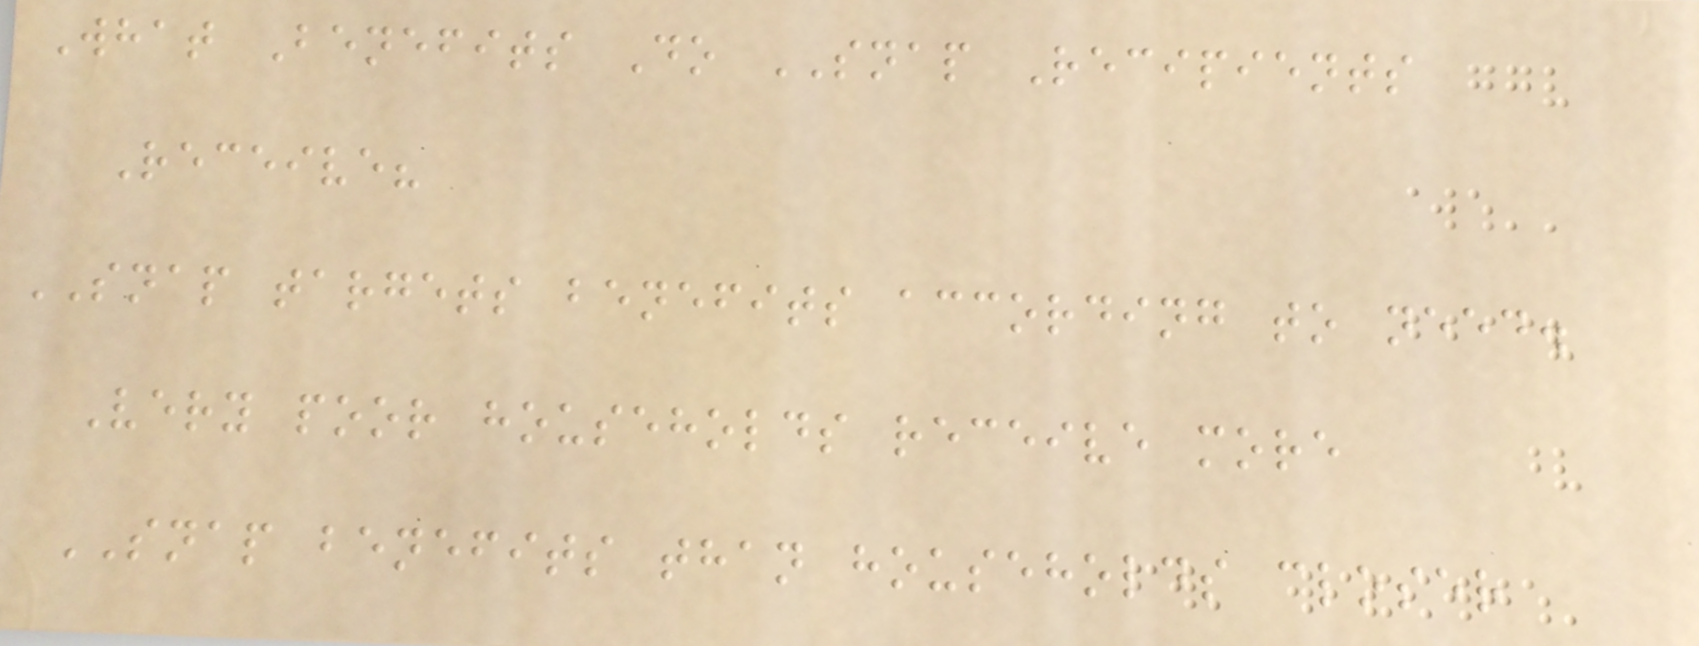What Benefits Do SNAP Recipients
Receive?
SNAP targets benefits according to need.
Very poor households receive more
SNAP benefits than households closer
